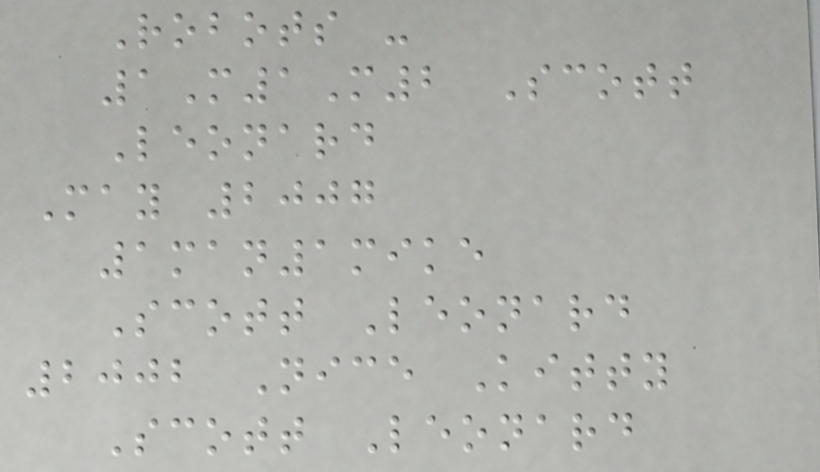Robots -
1M1M2 Scott
Leonard
May 2007
1man1mike
Scott Leonard
2002 Nice Kitty
Scott Leonard
